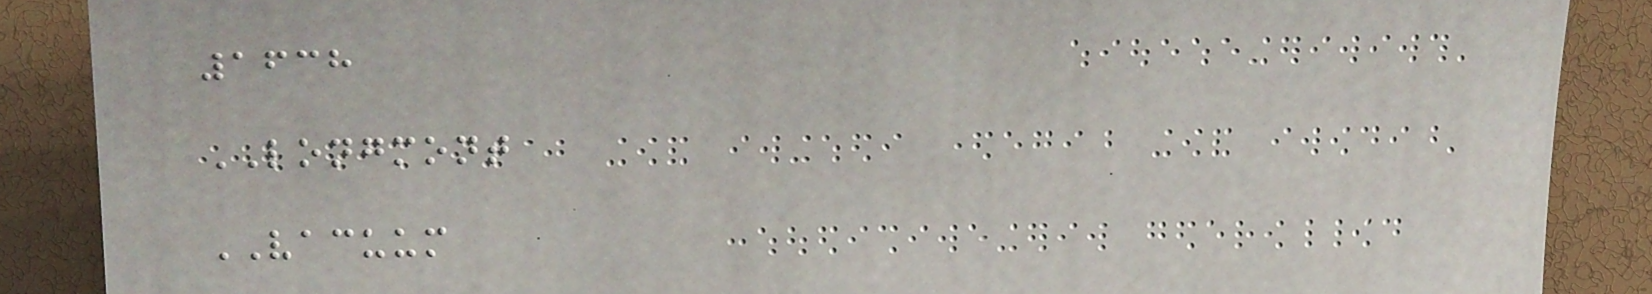1638
LONGMONT
VACUUM
